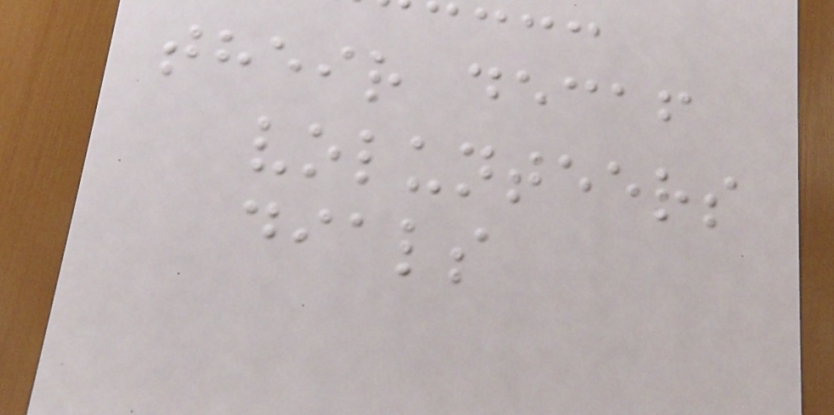their decaf
volunteers
dials
